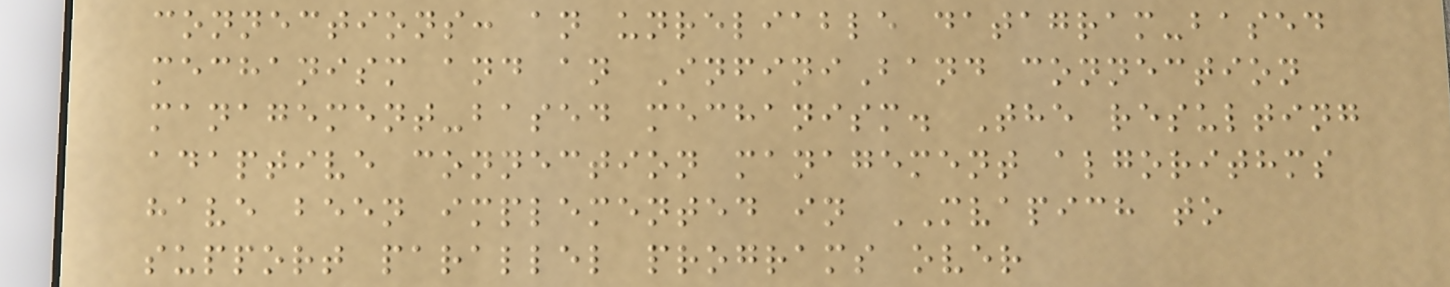connections: an unreliable datagram-based
mechanism and an InfiniBand connection
management-based mechanism. The resulting
adaptive connection management algorithms
have been implemented in MVAPICH to
support parallel programs over
